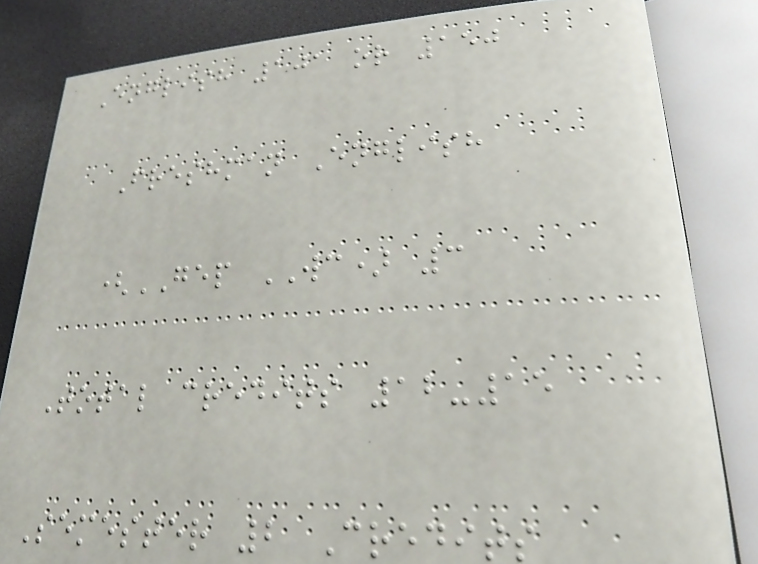English 101 or 150
Freshman English
(GEP WC) 3
Total credits 12-15
Semester 2 Credits
